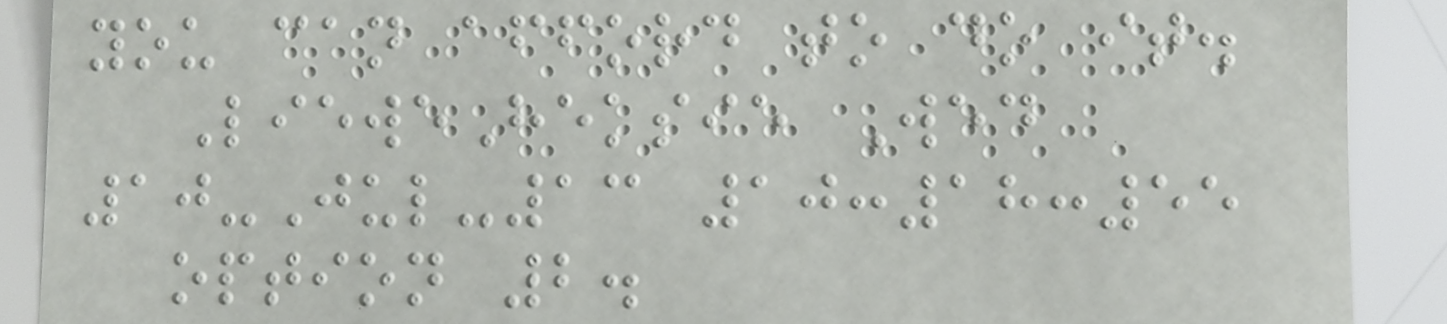you can afford to do it.
LieweHeksie Wed
10-Jul-13 10:18:55
option 2.
